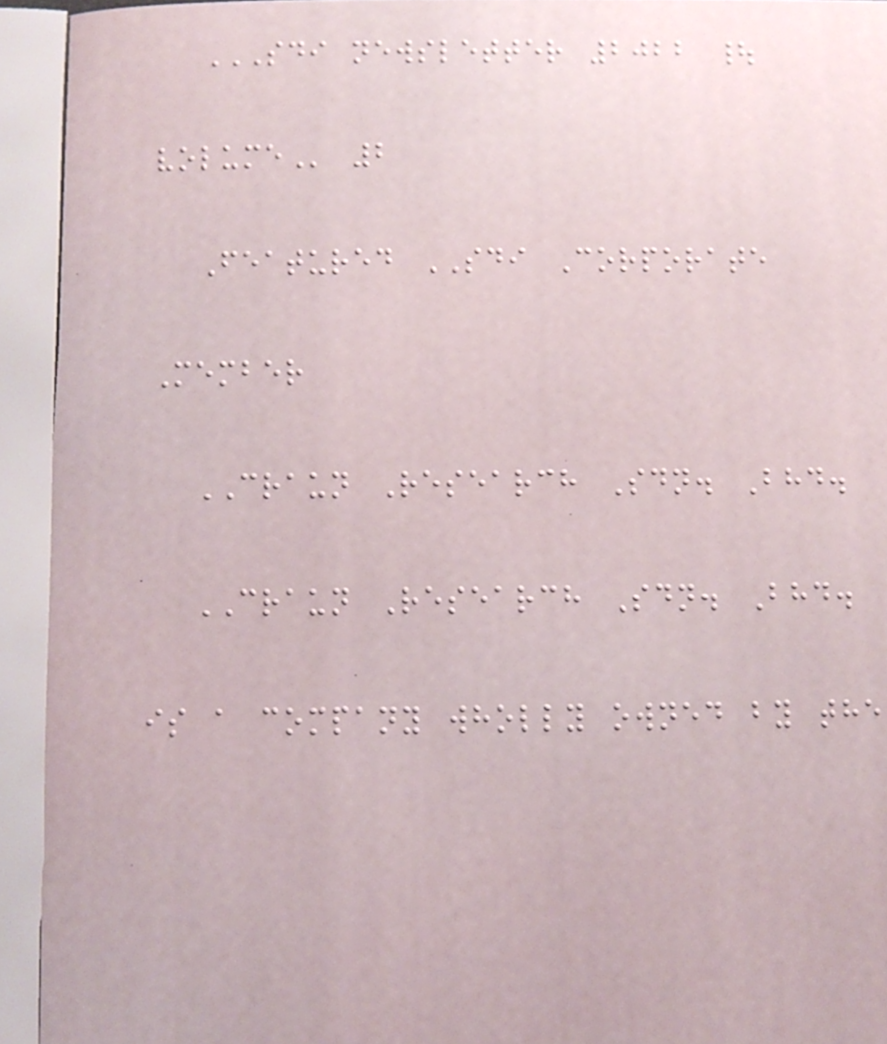SDI NEWSLETTER 2022 |
VOLUME 2
Featured SDI Corporate
Member
CRAUN Research Sdn. Bhd.
CRAUN Research Sdn. Bhd.
is a company wholly owned by the
